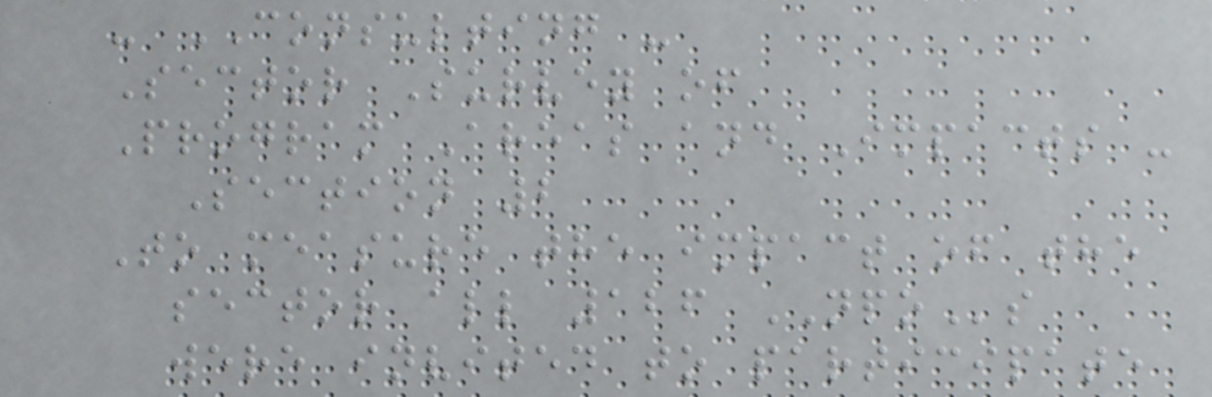- CONSULTING -
Sector Survey of
Program Areas and Impacts -
Section 2
To measure the impact of the
sector all 126 NPOs
were invited to participate
